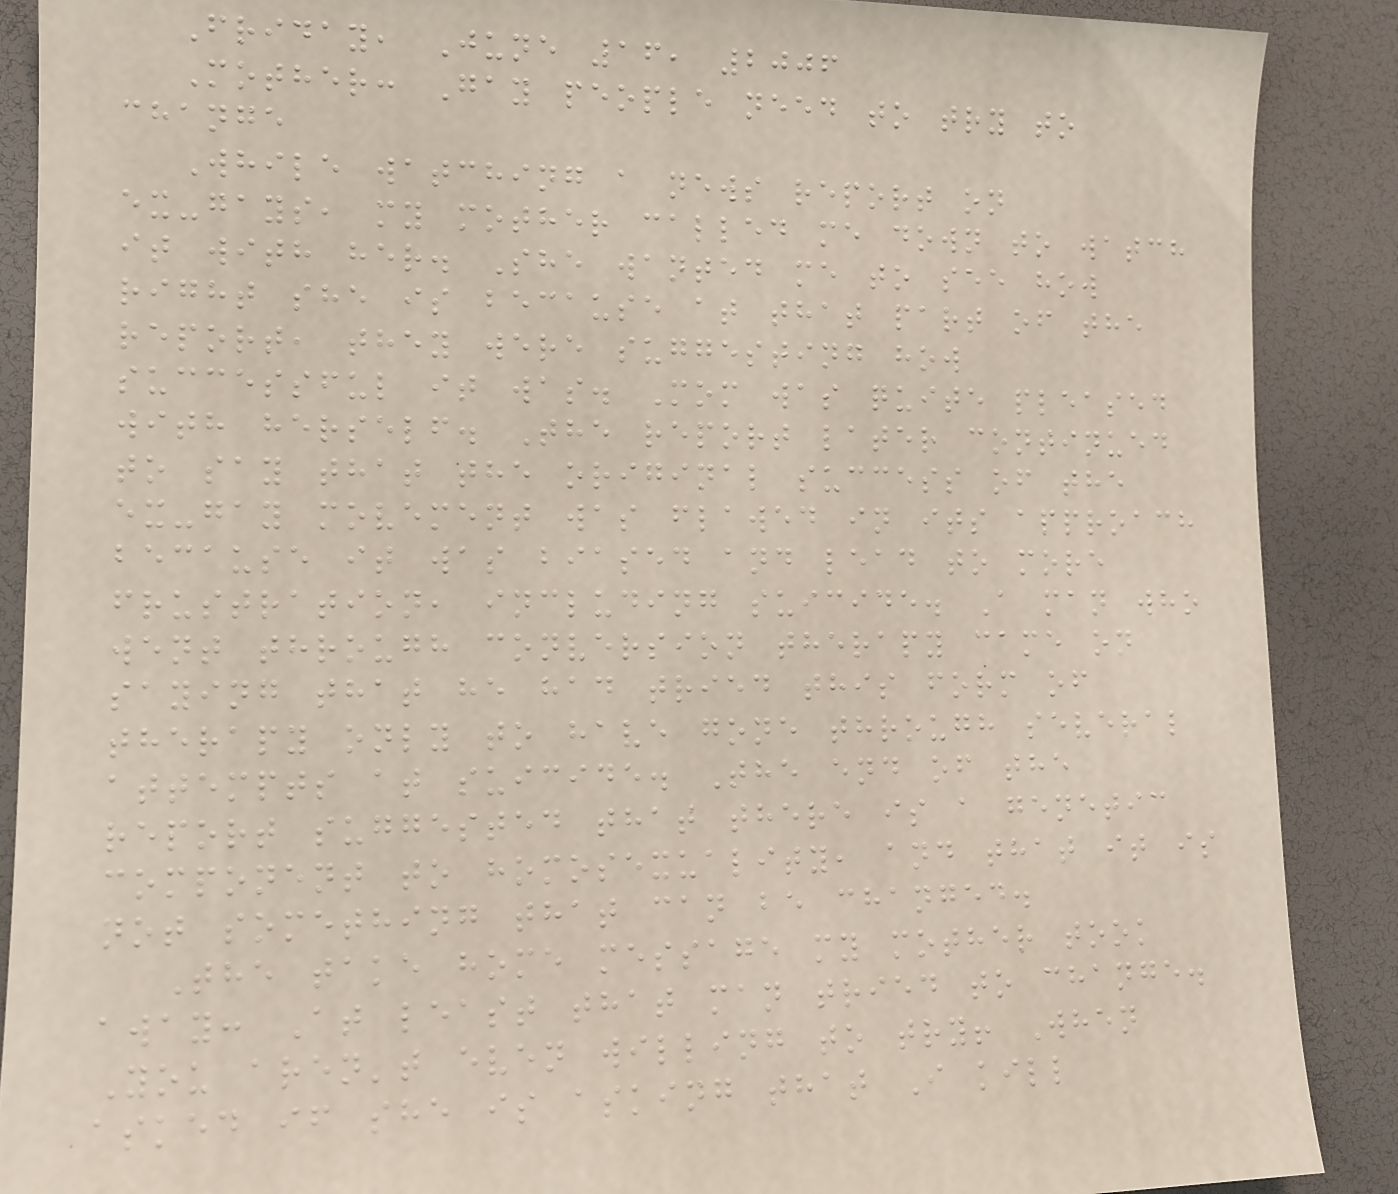Friday, June 16, 2006
Mother: Gay people need to try to
change
While watching a news report on
ex-gays, my mother called me down to watch
it with her. She wanted me to see how
right she is because at that part of the
report, they were suggesting how
successful it was. Mom was quite pleased
with herself. The report later continued
to say that the original success of the
ex-gay movement was flawed in its approach
because it was biased and lead to more
frustration, including suicide. A man who
went through conversion therapy came on
saying that he had tried this form of
therapy only to have gone through several
attempts at suicide. The end of the
report suggested that there is a genetic
component to homosexuality, and that it is
not something that can be changed.
The take home message my mother took
away: At least that man tried to change.
You aren't even willing to try! When
asked if she is asking that I kill
